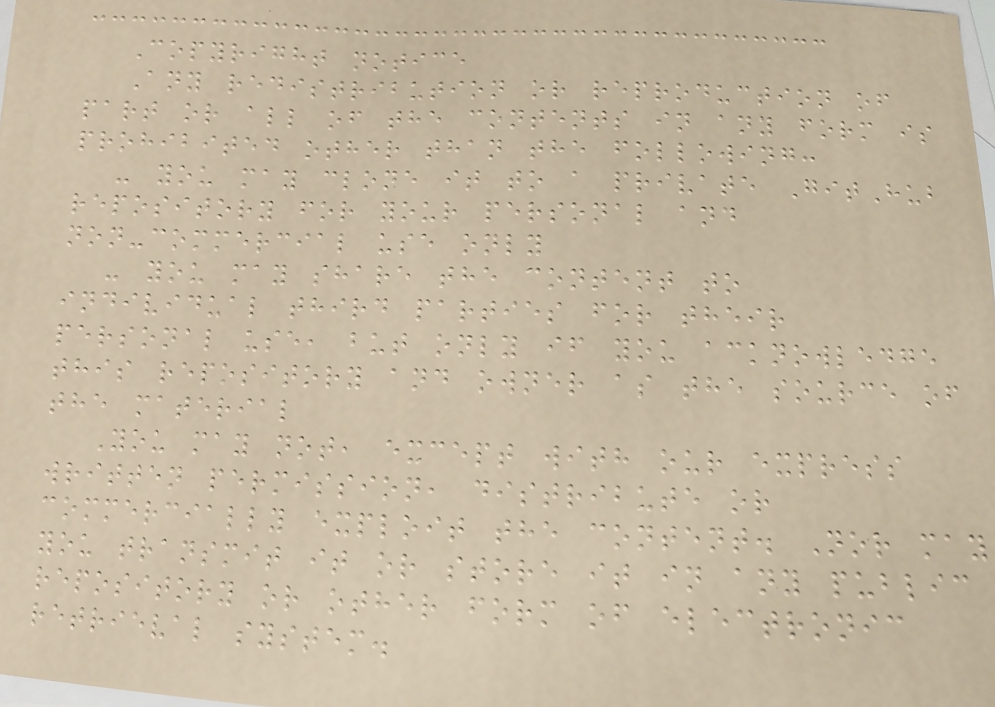Copyright notice
Any redistribution or reproduction of
part or all of the contents in any form is
prohibited other than the following:
- you may clone it to a private GitHub
repository for your personal and
non-commercial use only
- you may share the content to
individual third parties for their
personal use, but only if you acknowledge
this repository and owner as the source of
the material
You may not, except with our express
written permission, distribute or
commercially exploit the content. Nor may
you transmit it or store it in any public
repository or other form of electronic
retrieval system.
